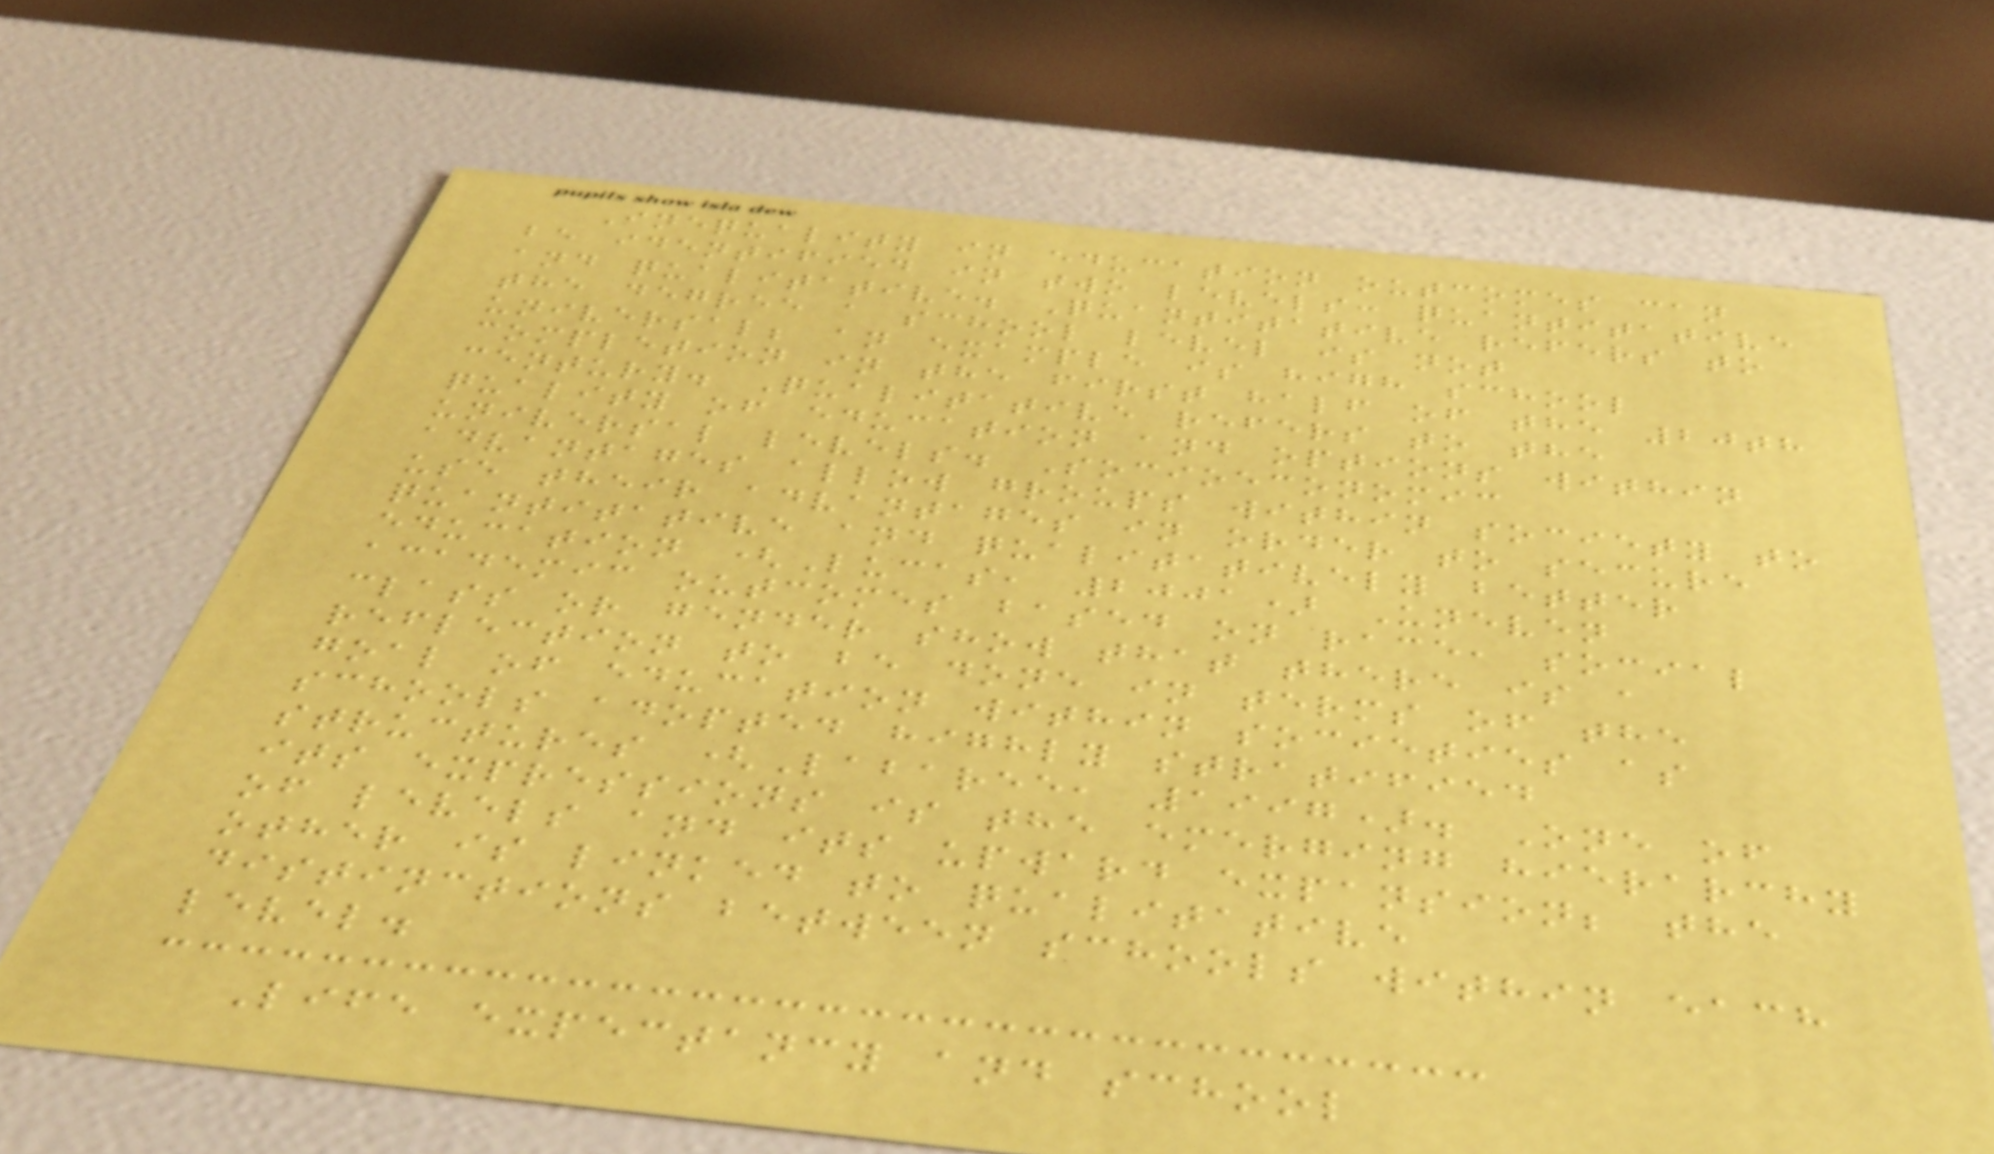Inequality in education outcomes can
be identified in two levels: quantitative
and qualitative. Quantitative refers to
the degree a school level is not
universal; an example is high school
completion in the first half of the 20th
century. Qualitative refers to the
quality of education and options within
universal levels. Socioeconomic
advantages allow groups within society to
use their advantages in order to secure
quantitative and qualitatively better
education (Lucas, 2001) Uneven
academic outcomes based on race, social
class or gender show that there is a
reflection to be done in terms of the
goal of education within societies as
schools adopted highly stratified
structures (Labaree, 1997). One of
its expressions is the emerging hierarchy
of levels and its upward expansion; the
other is linked to qualitative
distinctions between schools within each
level.
Life expectancy and school
